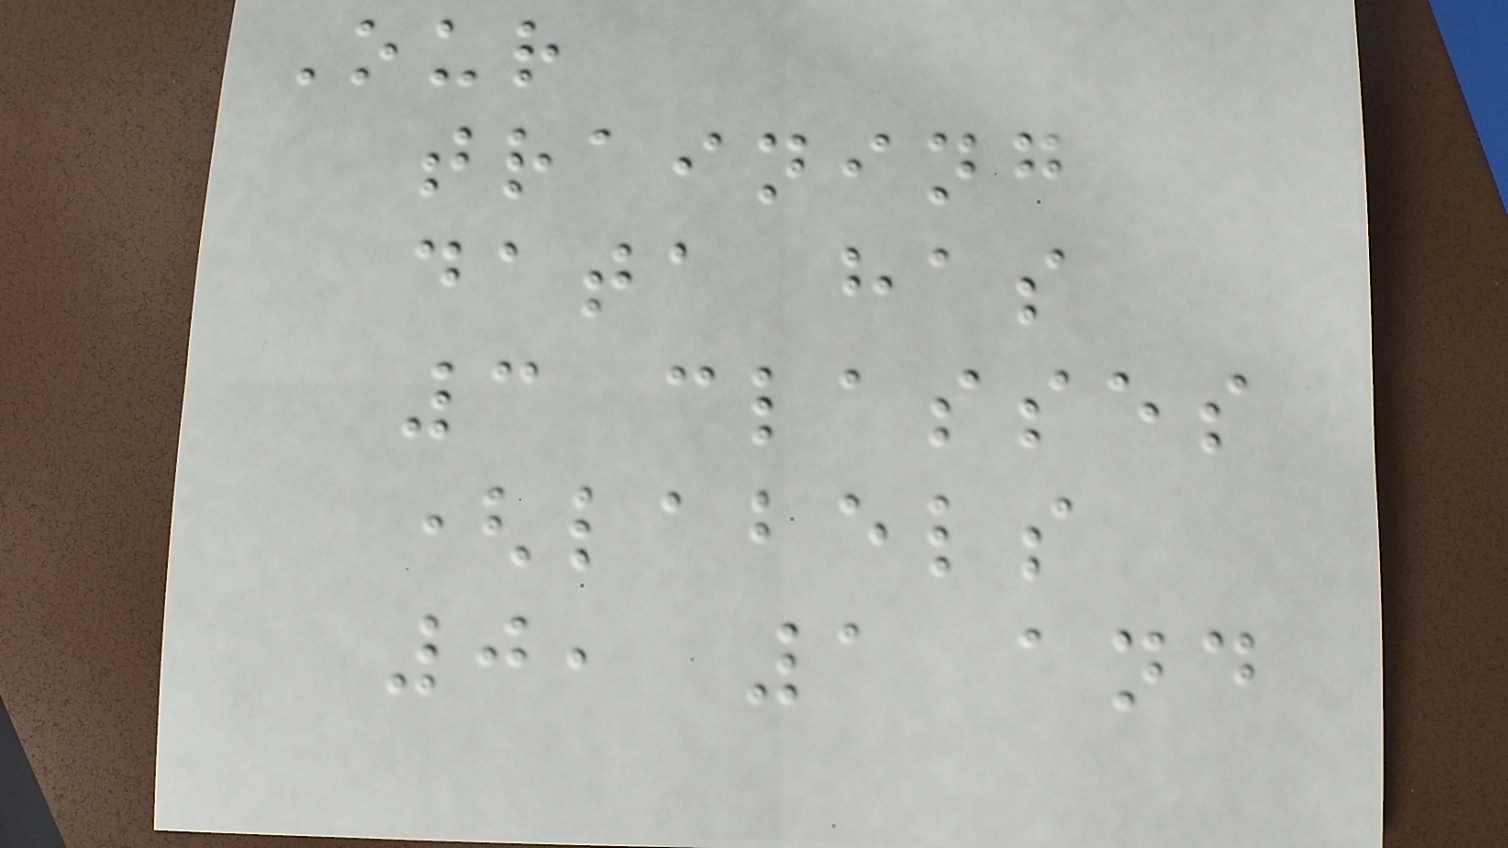Our
training
data has
3 classes
(labels
0, 1 and
